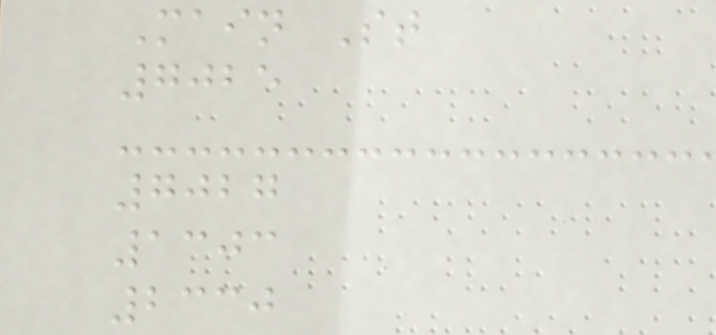Main St
7025
7027
1303
2330
